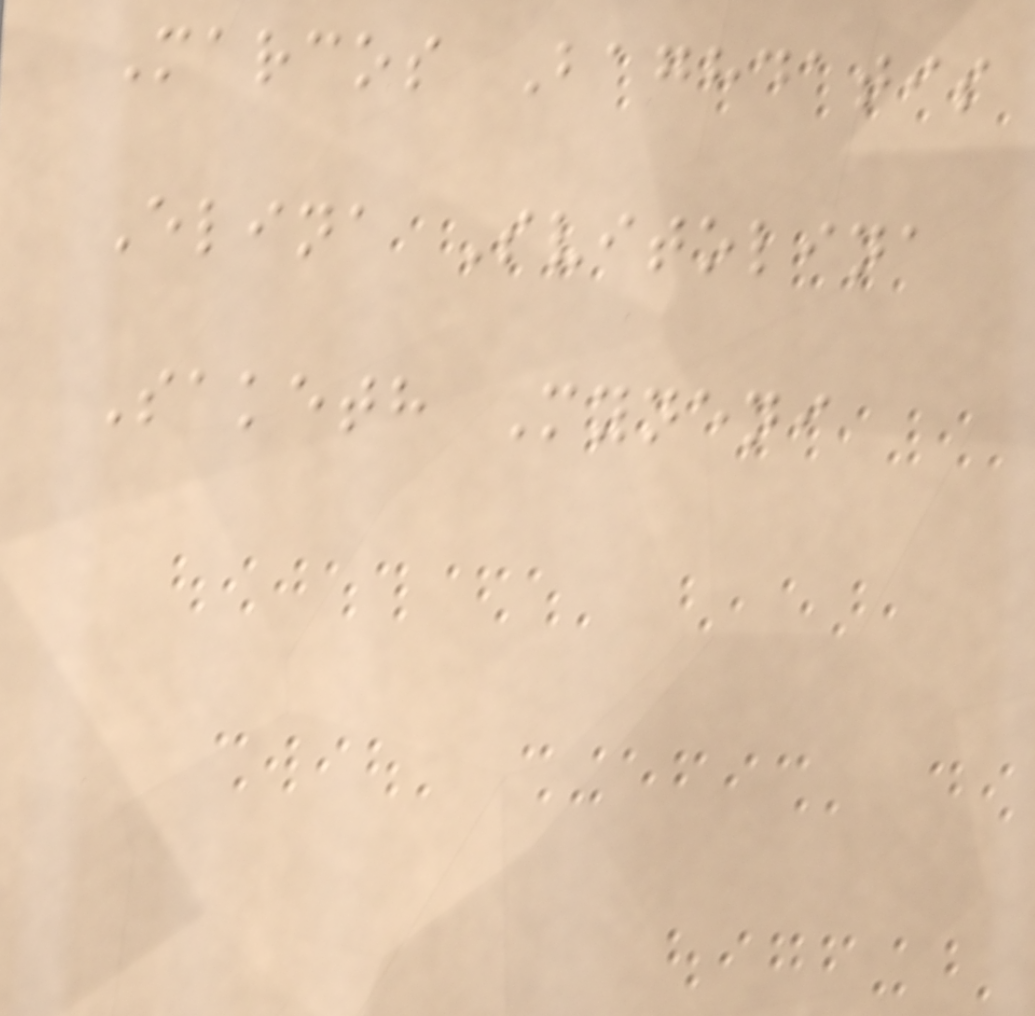Marcos Baghdatis
Elina Svitolina
Saketh Myneni
